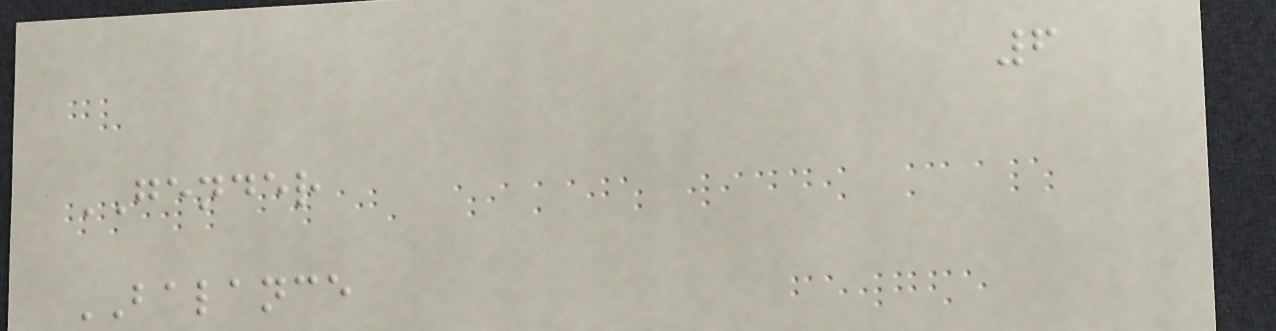6
GENDER
BALANCE
